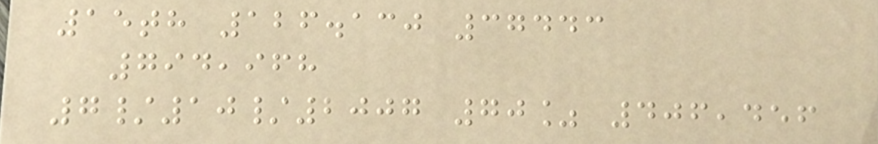15th 126.130 37443
794,968
7/10/2007 70% 406,456
